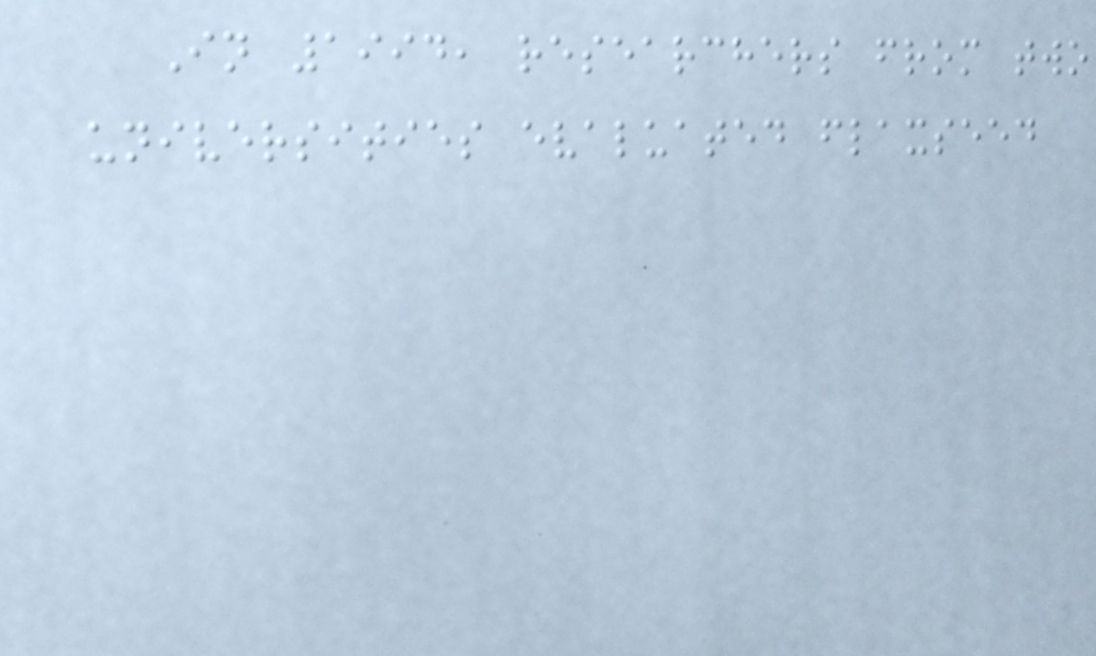In 1994, researchers from two
universities evaluated flaxseed
